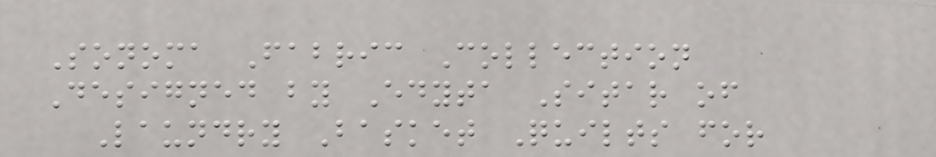Sonoma Fabric Collection
Designed by Edyta Sitar of
Laundry Basket Quilts for
